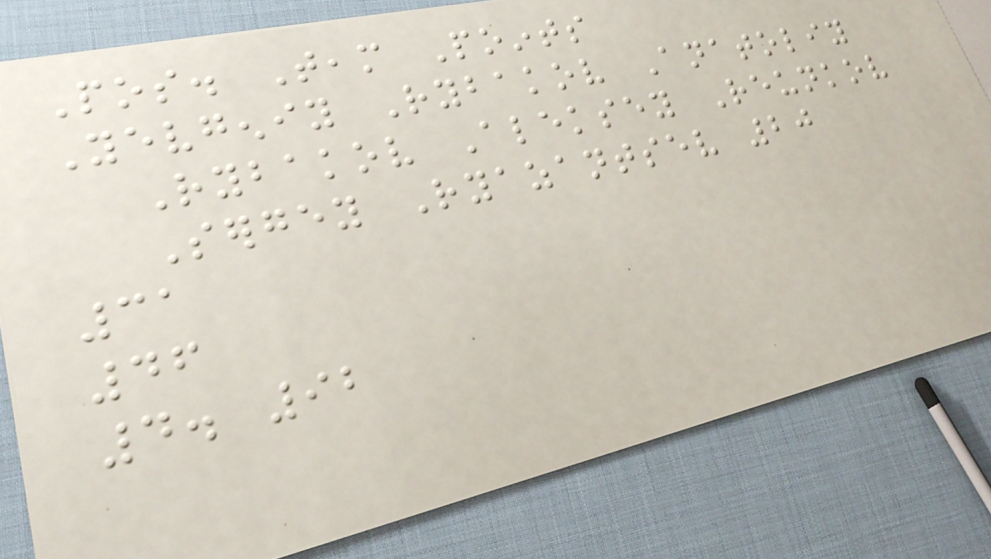Pos. Team Points
Yevgeniy Rybakov Anatoliy
Rybakov Aleksey Reunkov
Sergey Ryazantsev 20
31
46
4. 92
